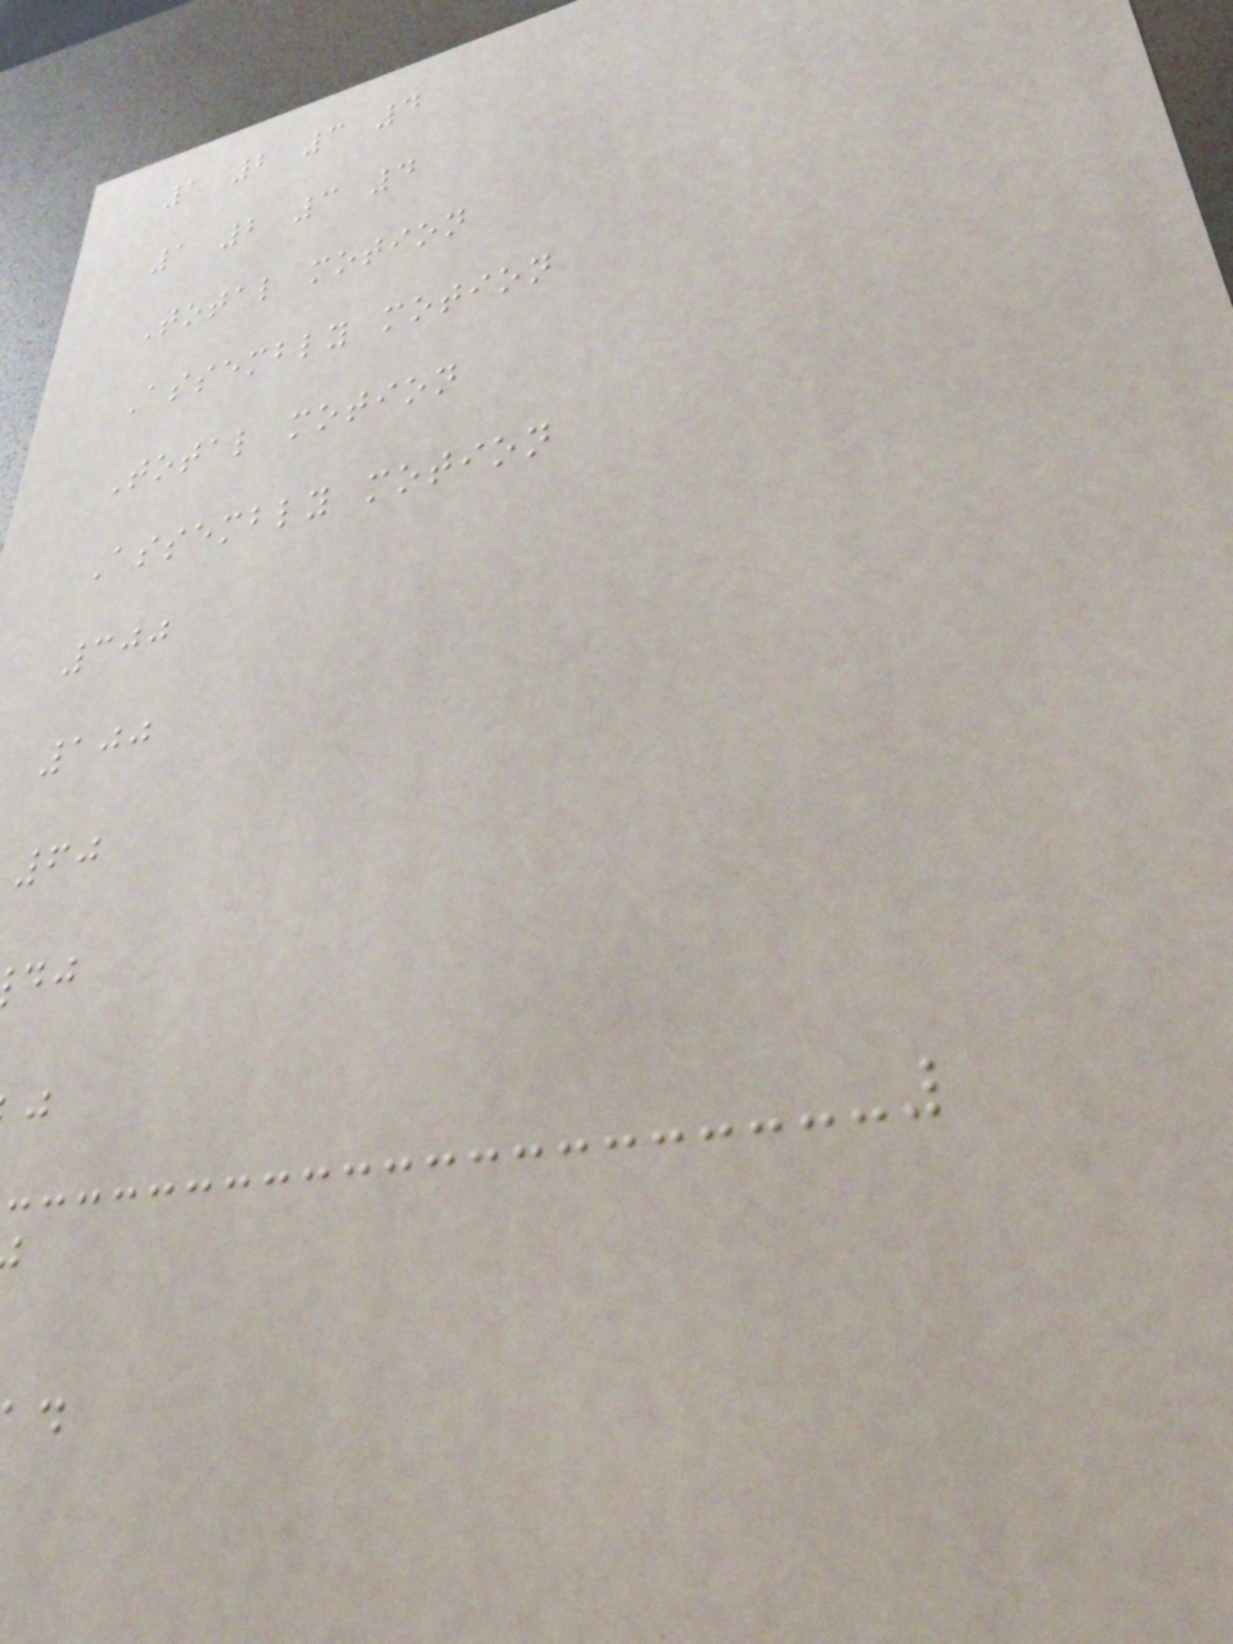1 2 3 4
1 2 3 4
Total motion
Assembly motion
Total motion
Assembly motion
300
100
60
